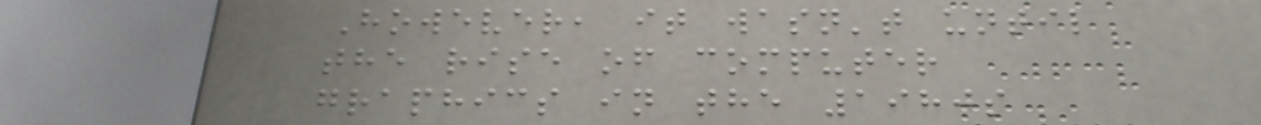However, it wasn't until
the rise of computer
graphics in the 1980s
